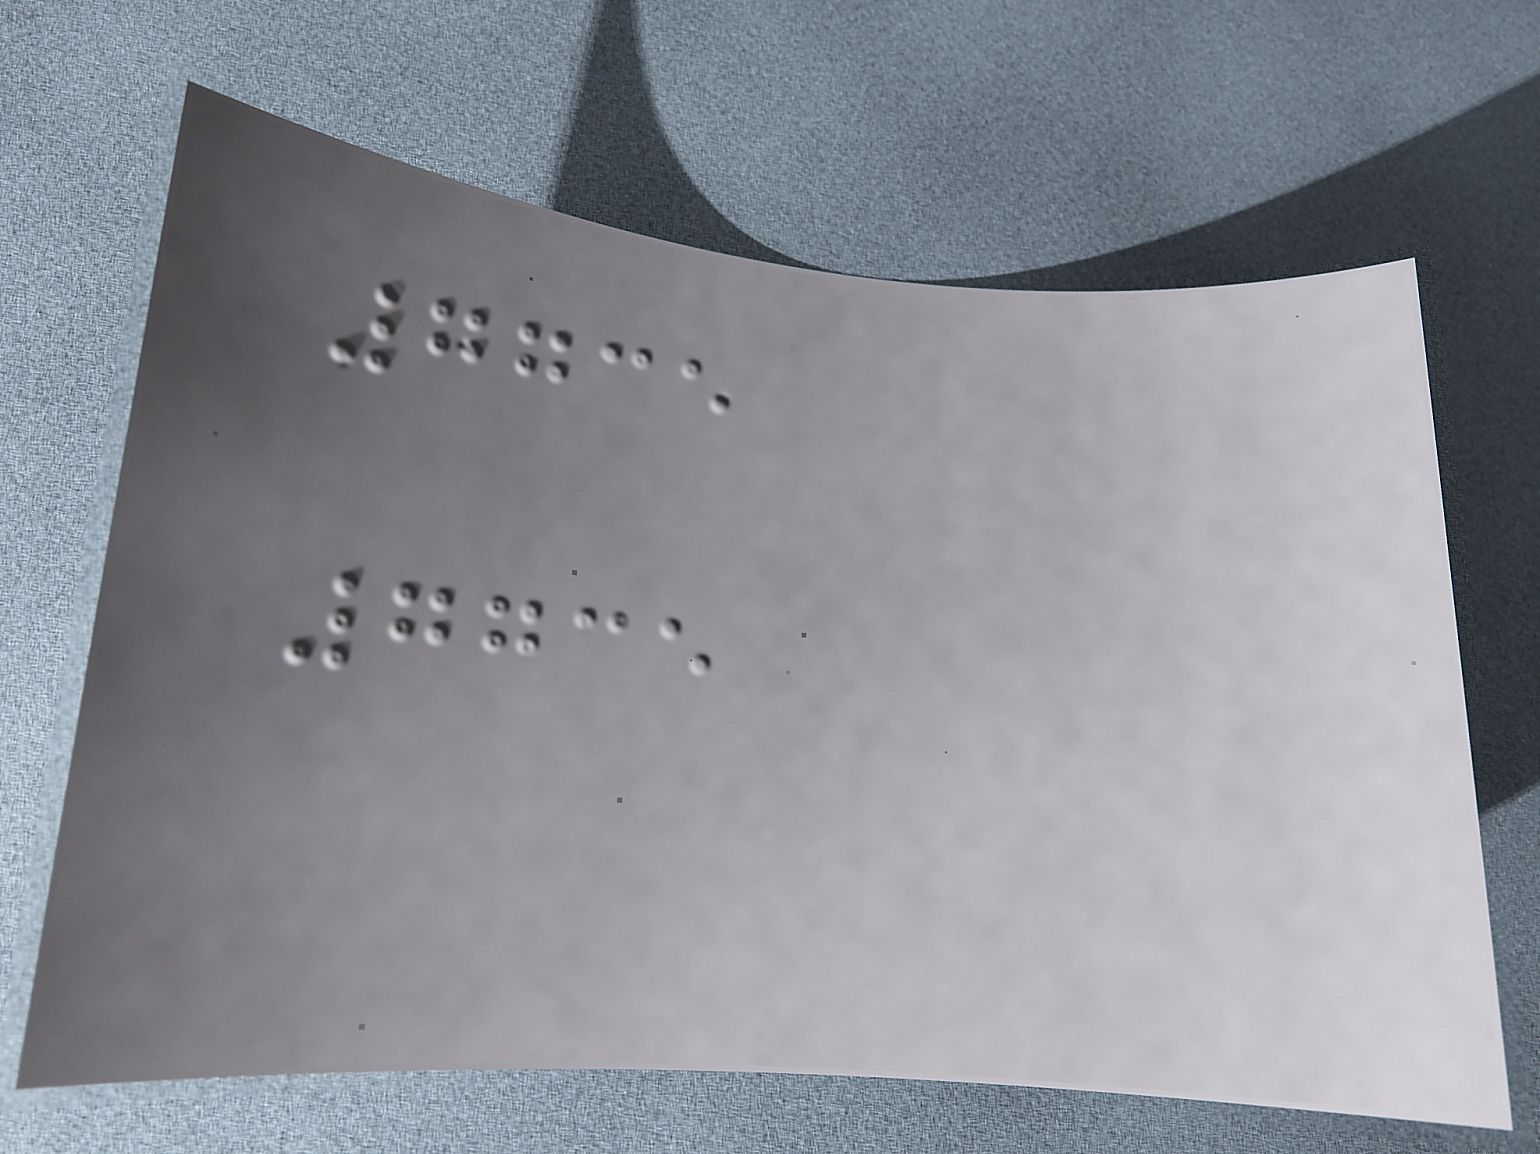7735
7735
